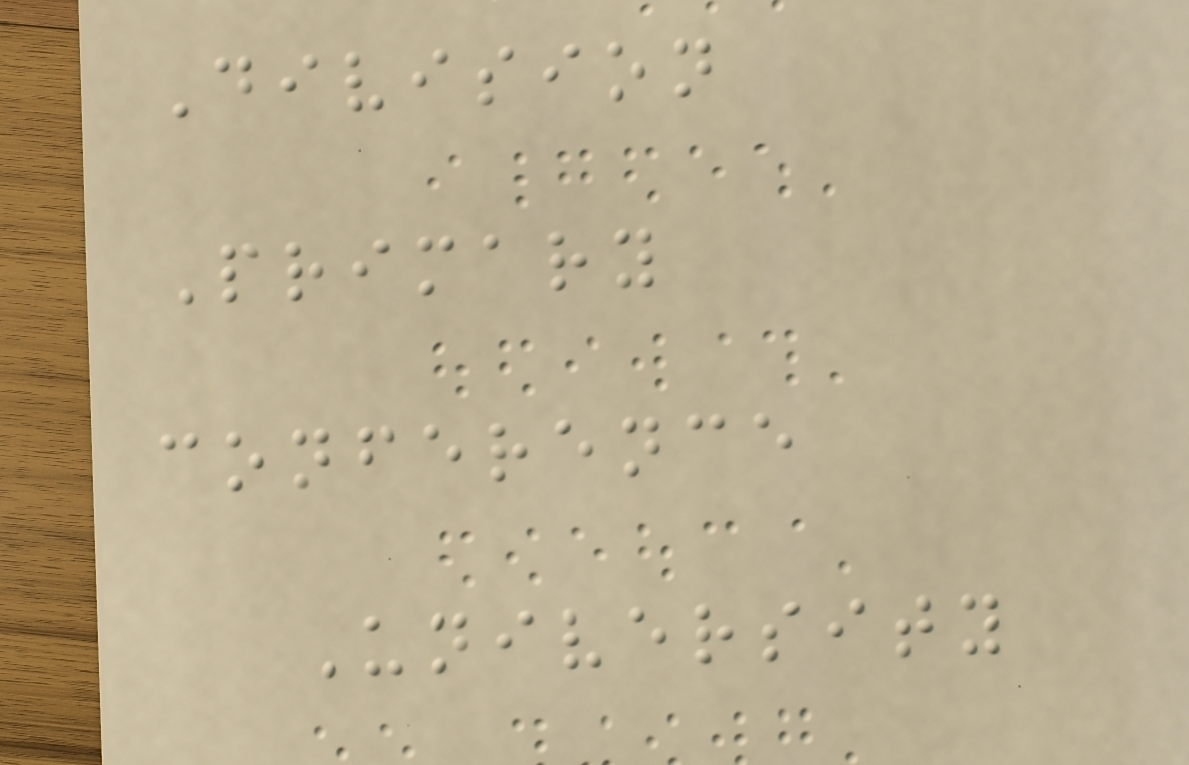Division
Primary
conference
University
